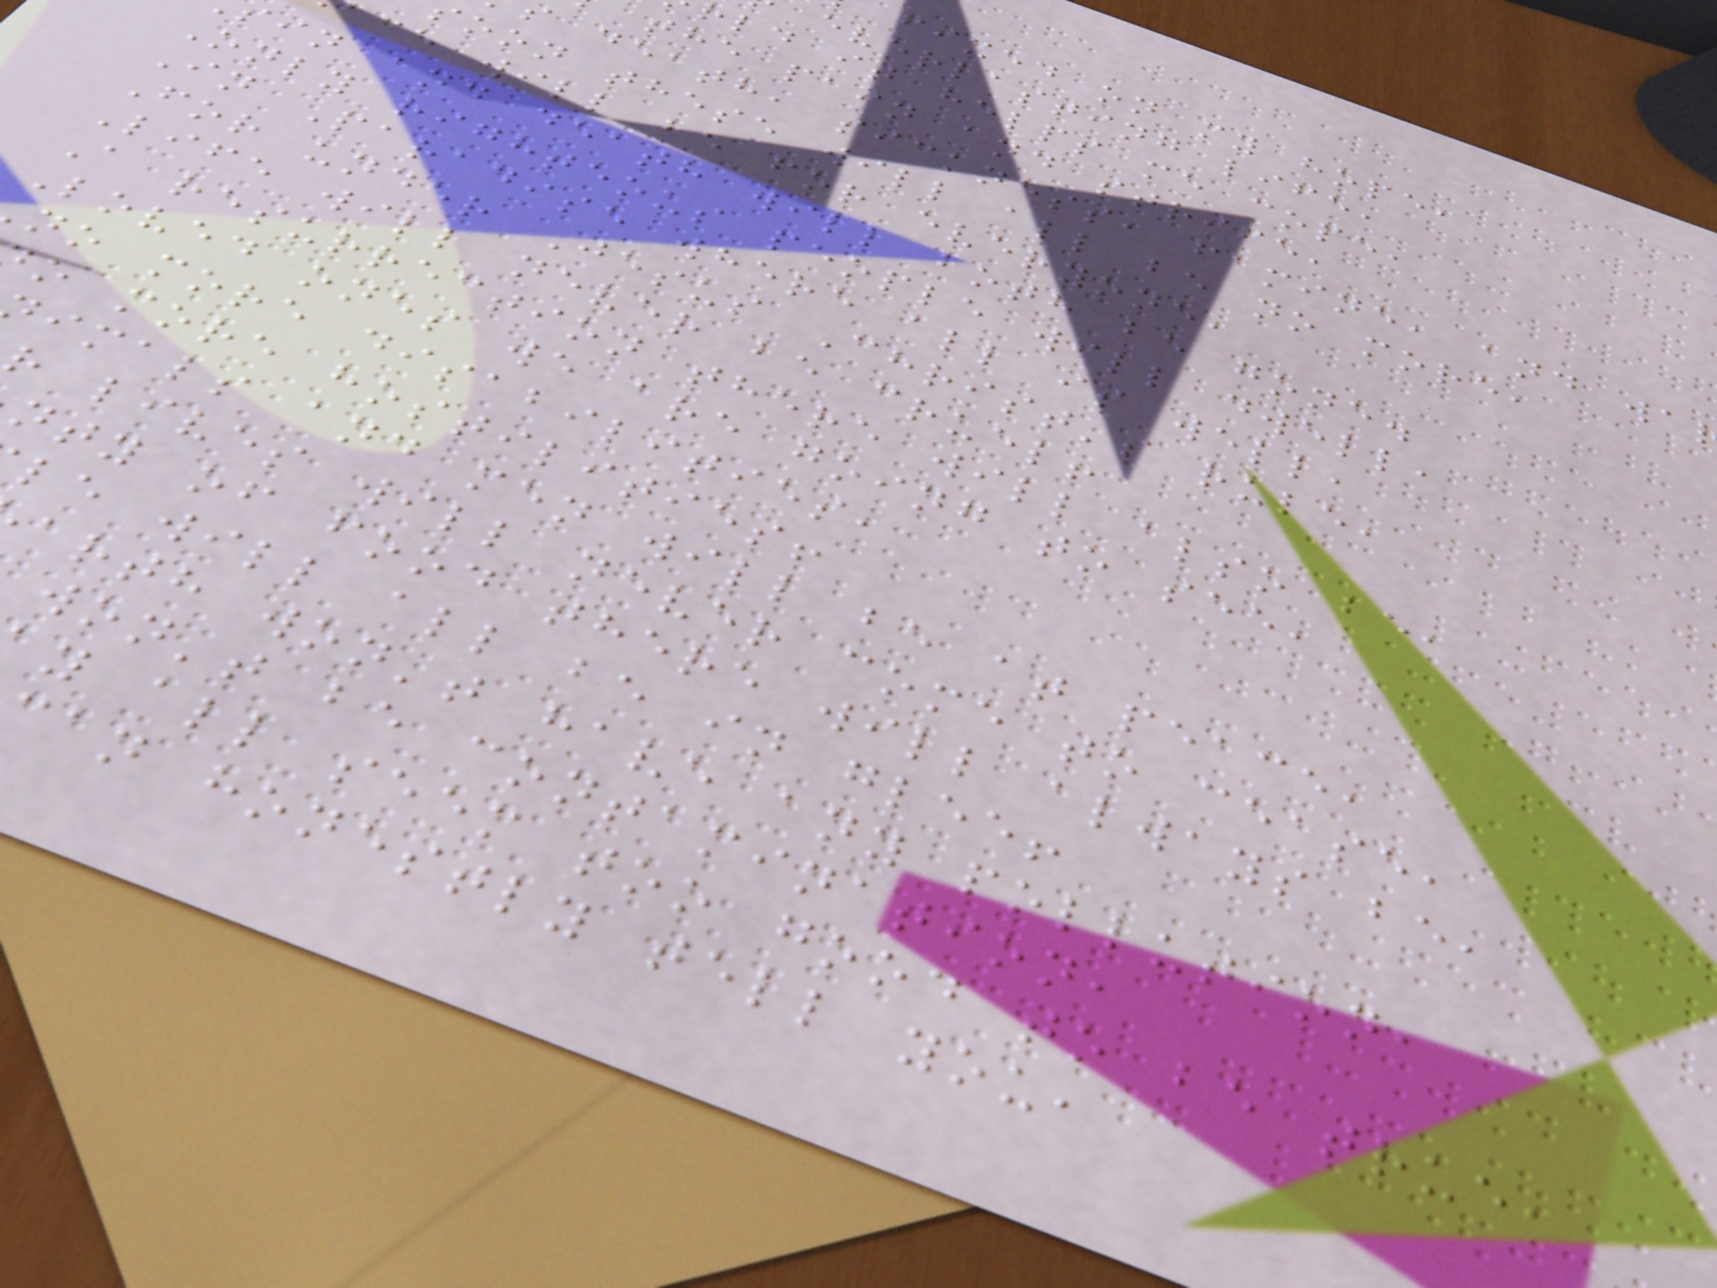fixed on my hope,
everlasting life,
ld it helps me cope,
the pain and strife,
death, sickness, famine, and wa
oon these will all be no more,
ce will be for everyone,
sin and death will both be gone.
Only righteous people will dwell,
In Paradise where all is well,
For under Jesus Christ's rule,
Life will never be cruel!
A resurrection there will also be,
Loved ones we are going to see,
no more disabilities,
o more hostilities!
imals and men will be at peace,
r lives will never come to cease,
nty of food there will always be,
le will all be in glee!
arth won't have any pollution,
won't be contamination,
y all seem too good to be true,
an honestly tell you,
